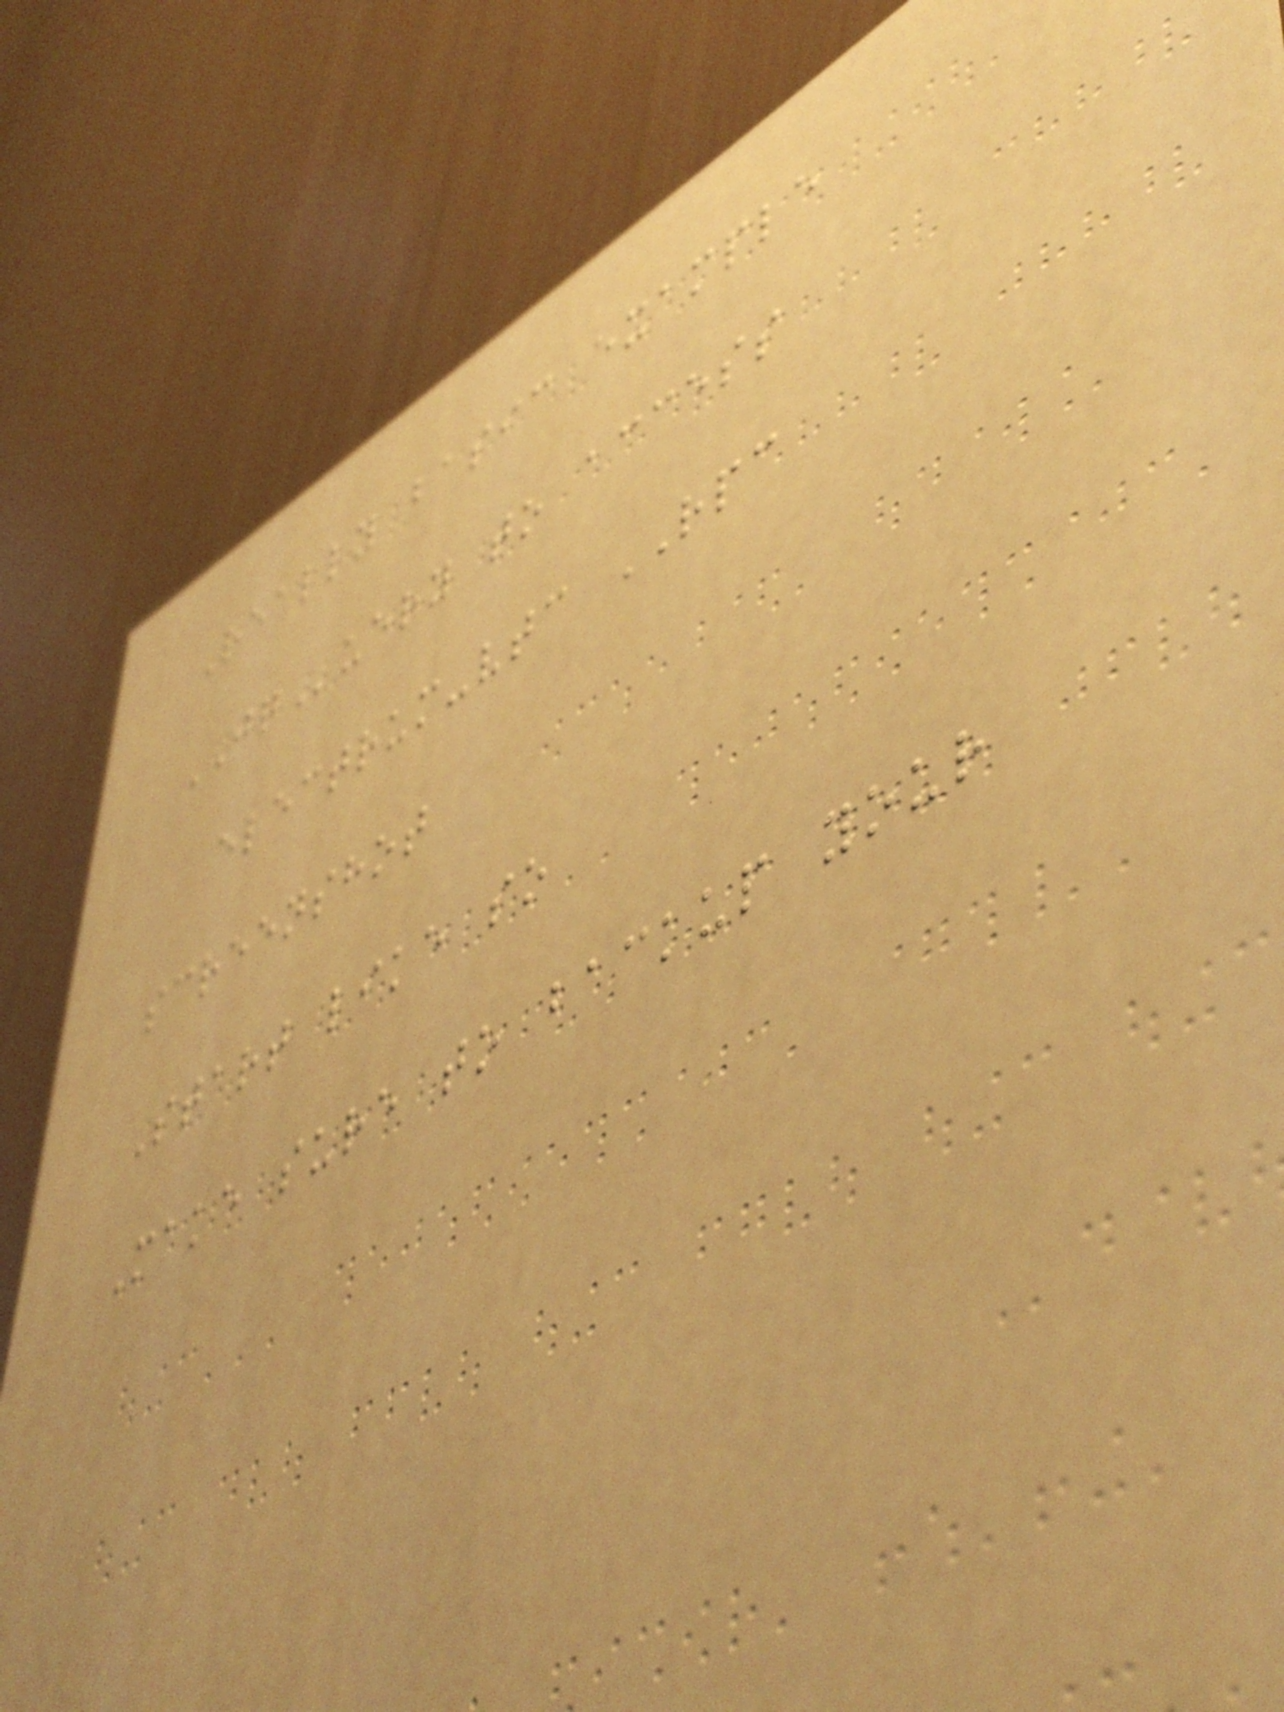Really basic example
JQuery to access
electrum-vtc RPC
screenshot
Start like so
Make sure to backup your
